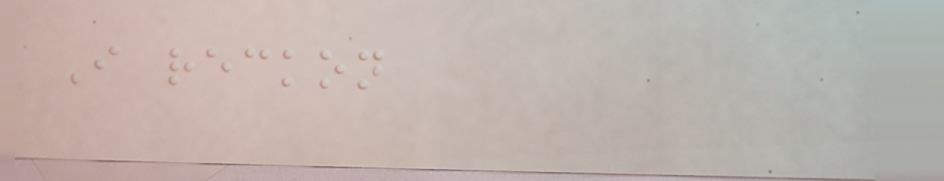I reckon
